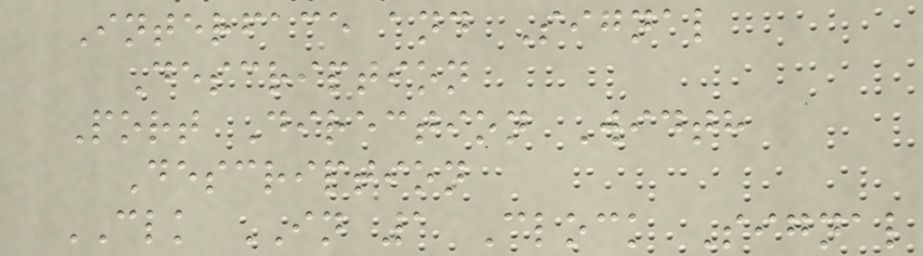Interface and Signal
Description
Port Direction Width
Description
CLK IN 1 Clock Signal
